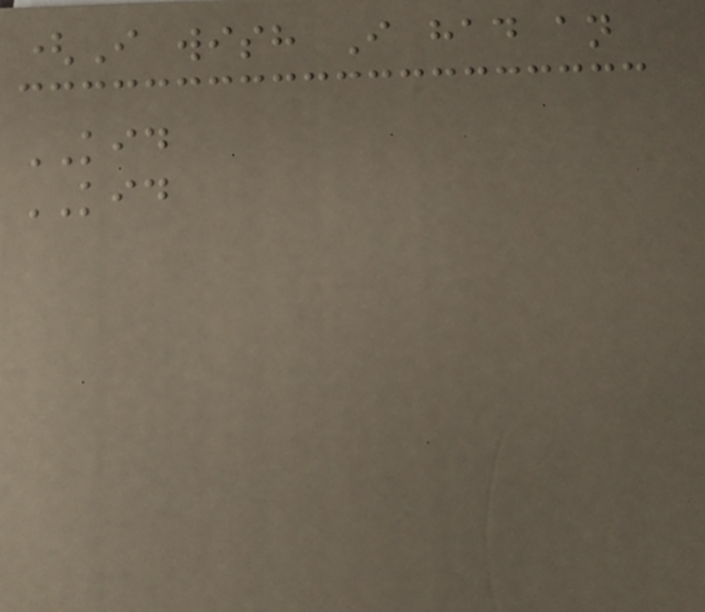(I wish I had an
KID
KID
